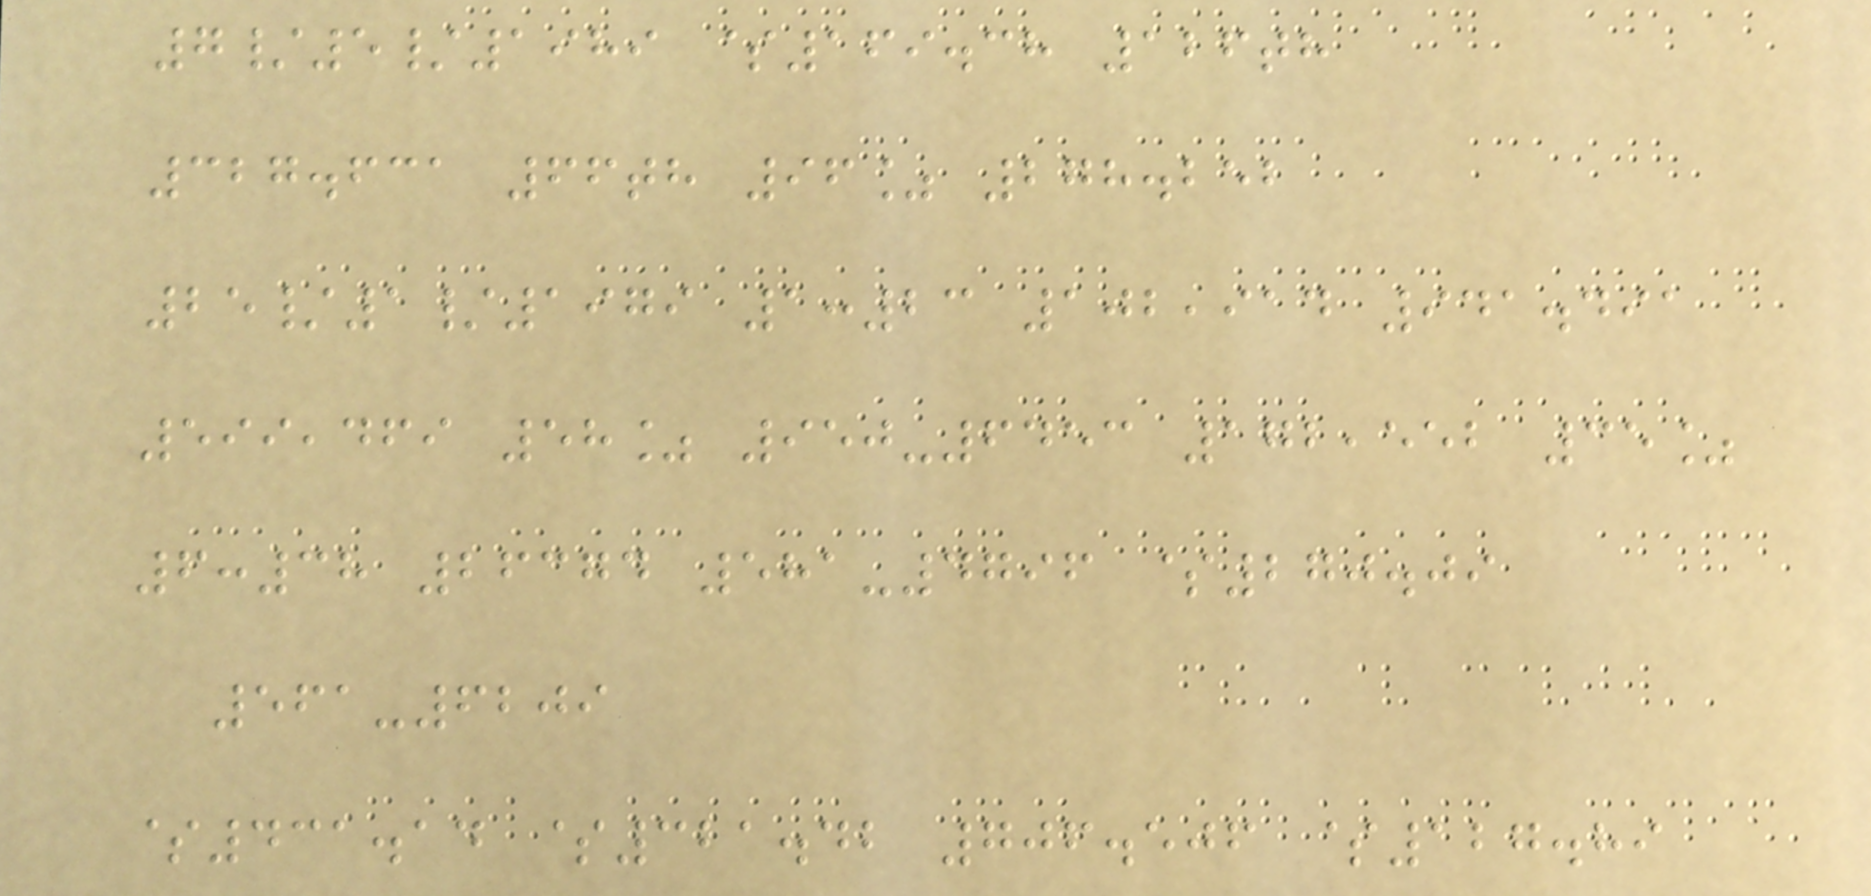7/5/1989 $169.38 126th
327.631 66th 96% 278.252
25/1/1979 1:23 102,914 941.491
599,469 58% 950-6453 172,552 35%
6:38 26374 581-4796 $270.09
561-6209
$431.14 $321.42 706.506 $127.89
